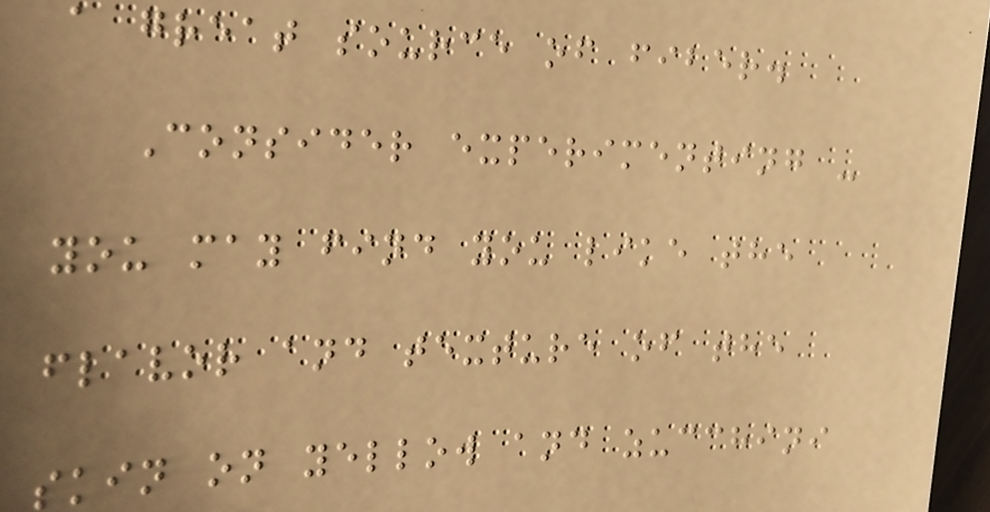a great source of fiber.
Consider experimenting -
you may find you like the
flavor and texture of the
skin on yellow and zucchini
